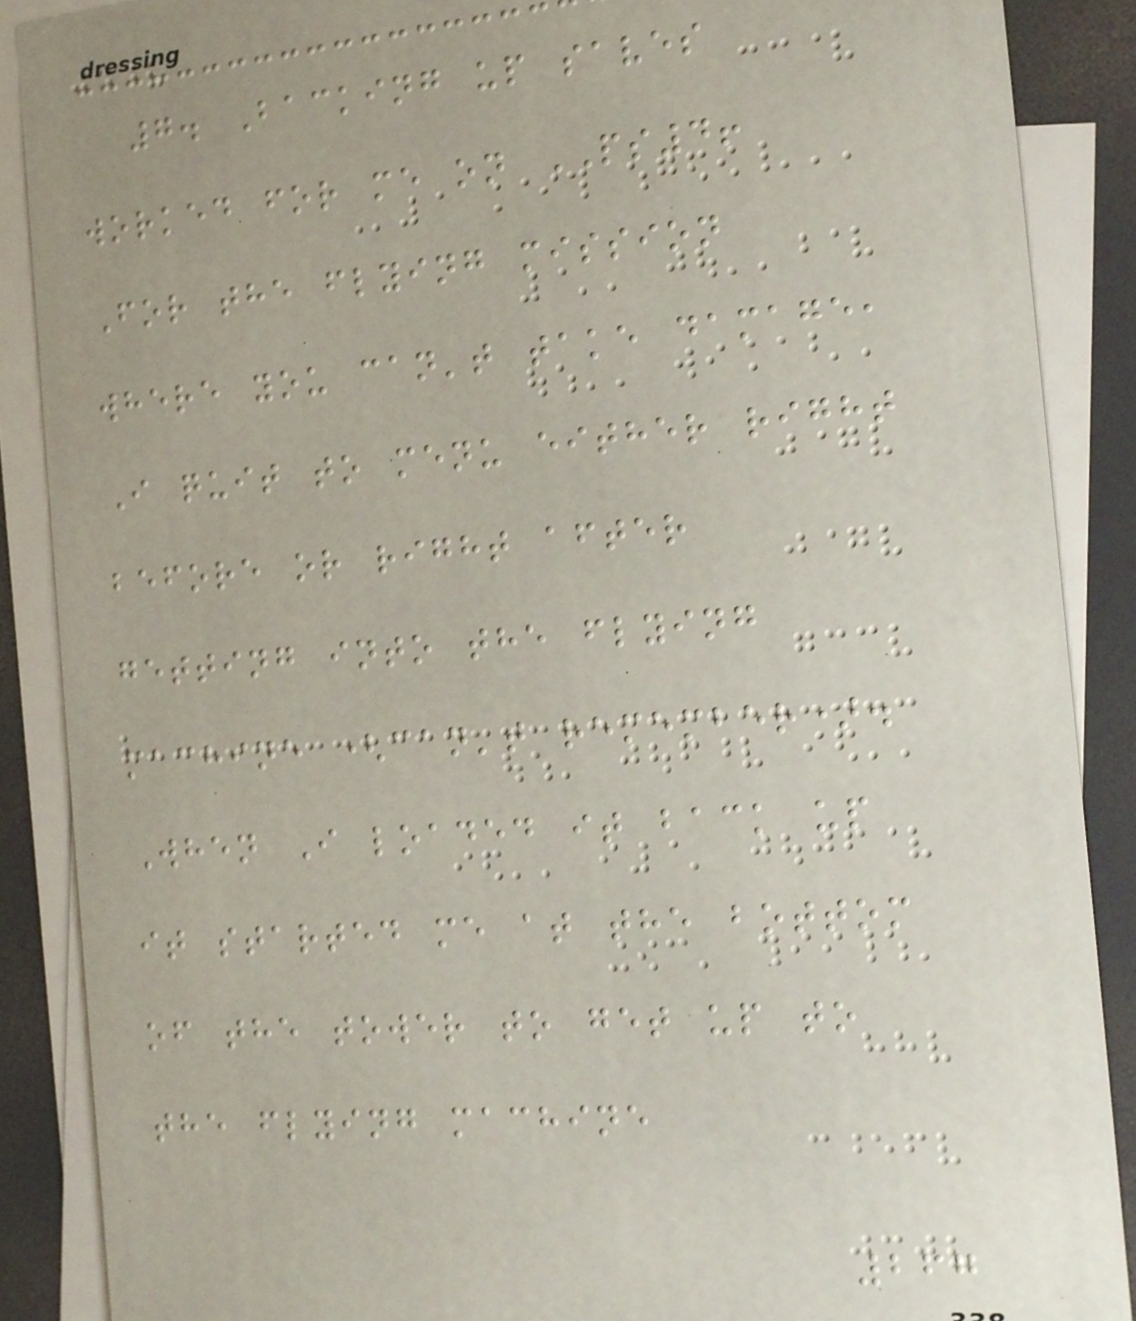7. Backing up saves
worked for me on PS4!
For the flying mission
where you can't take damage,
I quit to menu either right
before or right after
getting into the flying
machine (can't remember).
When I loaded it back up
it started me at the bottom
of the tower to get up to
the flying machine
267
